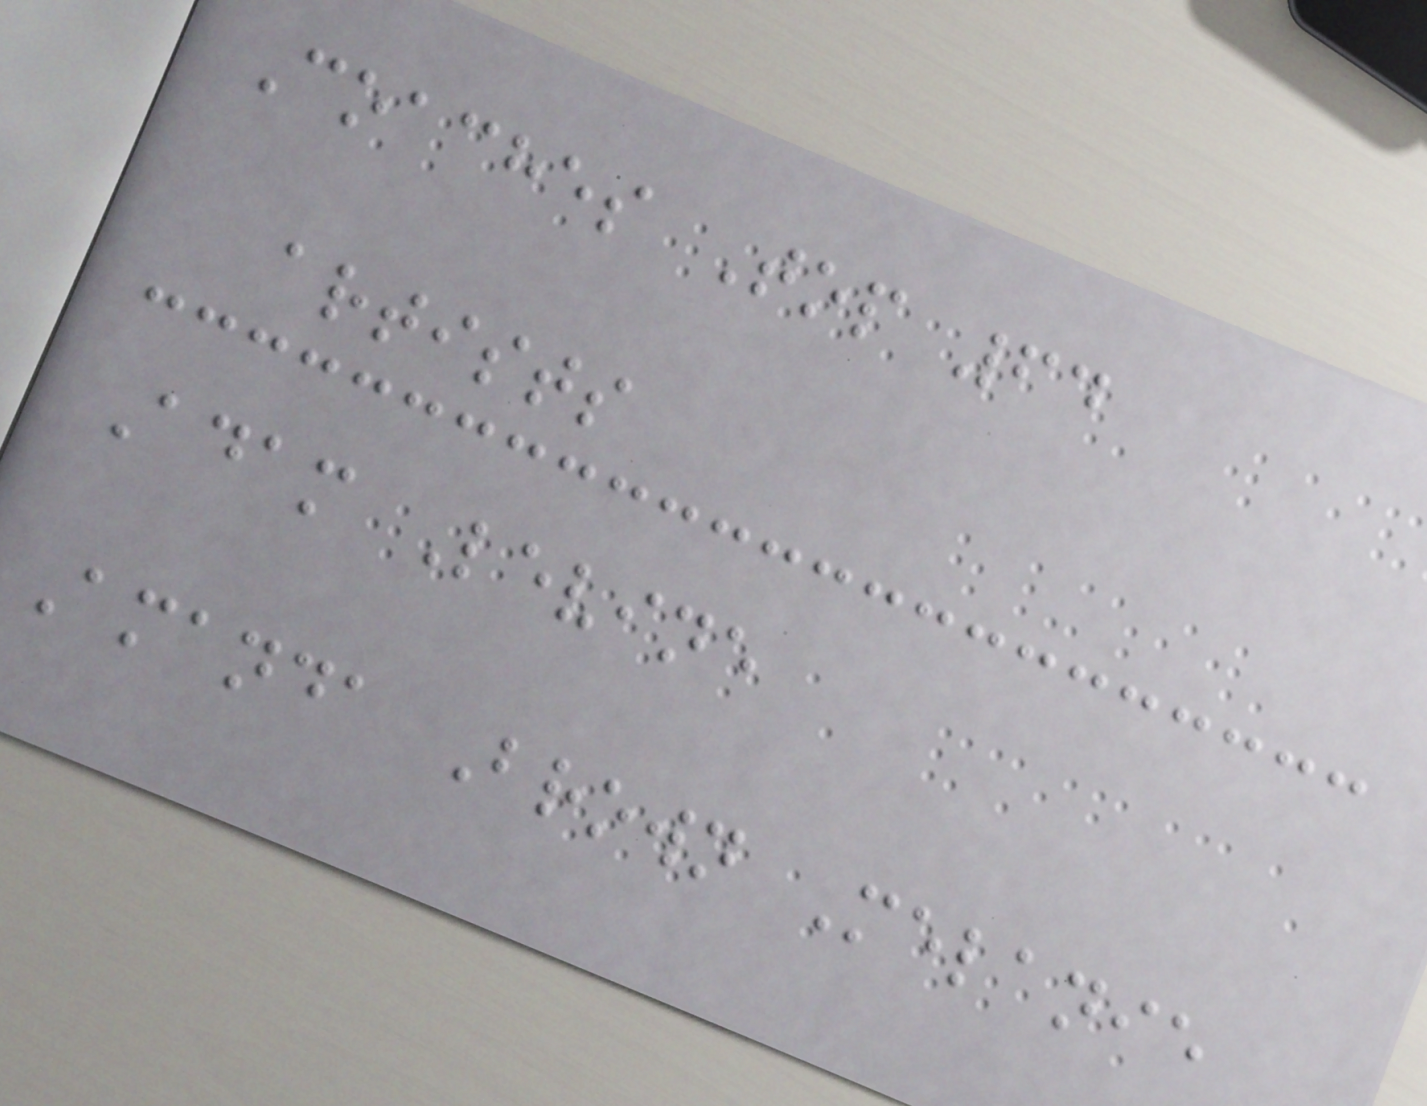Coaches Top 64
artists
Adam Levine
Amanda Brown Melanie
